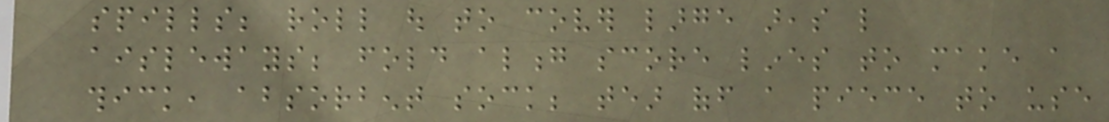spills; roll out to cover large areas like
aisleways; fold along score lines to make a
thick, absorbent sock; tear off a piece to use
